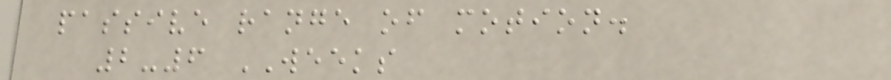passive range of motion.
2-6 WEEKS
